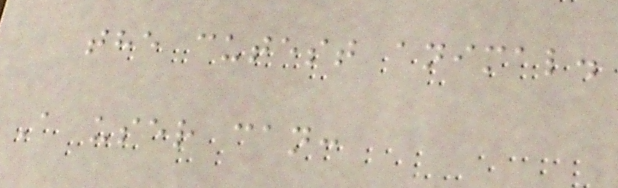the cutest animal.
A user can:
